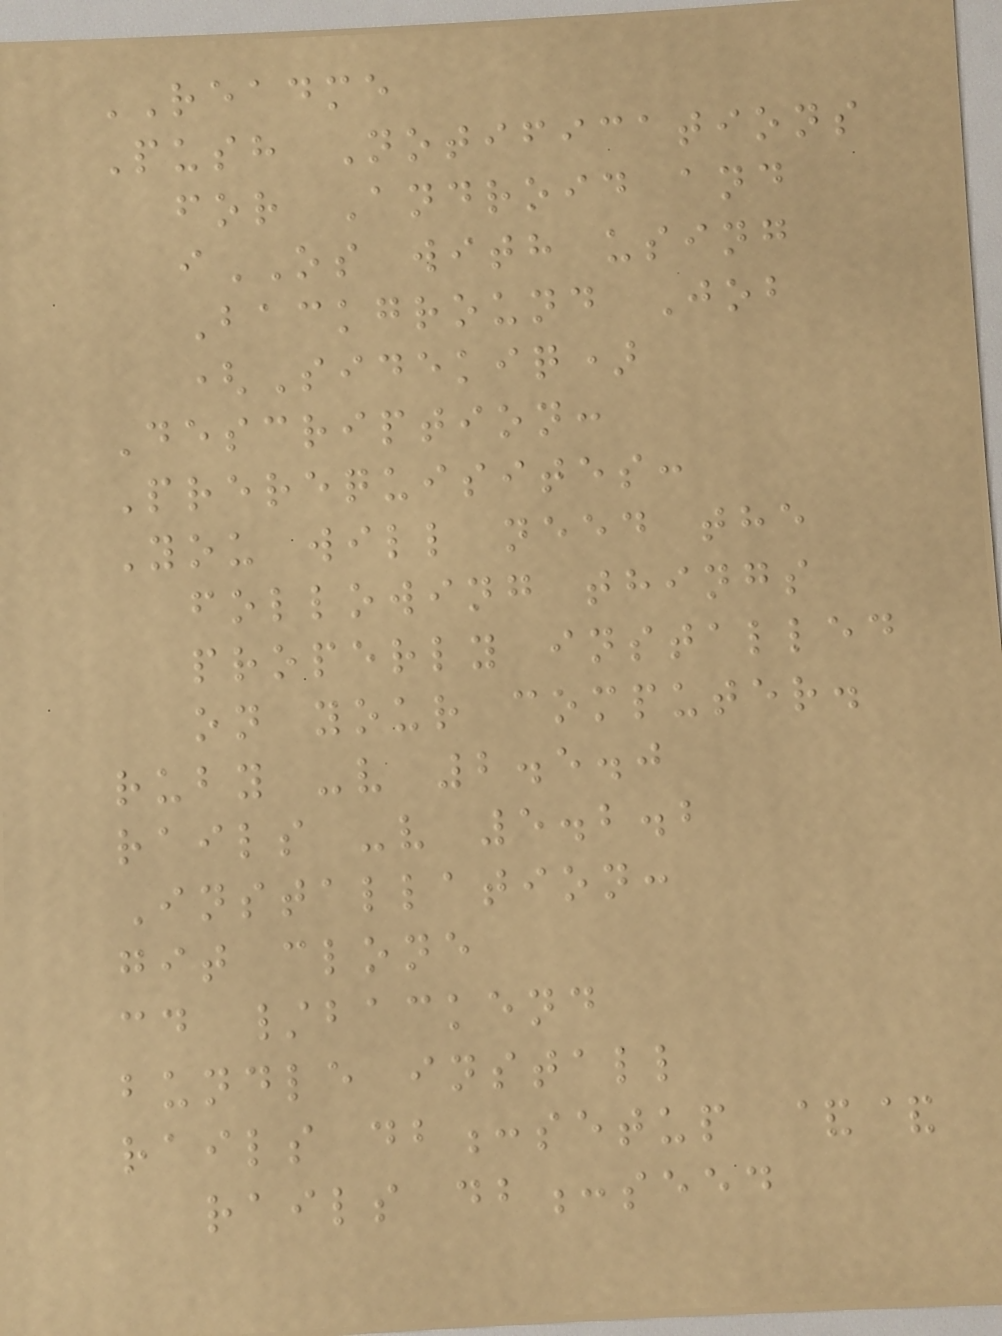README
Push Notifications
for Android and
iOS with using
Background Job
(Sidekiq)
Description:
Prerequisites:
You will need the
following things
properly installed
on your computer.
ruby -v 2.5.0
rails -v 5.2.2
Installation:
git clone
cd /backend
bundle install
rails db:setup &&
rails db:seed
